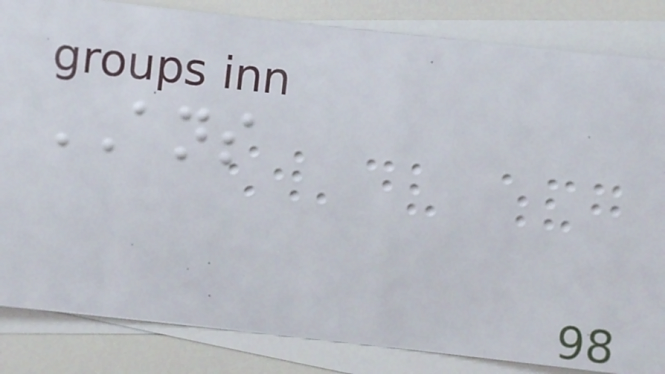ANS
